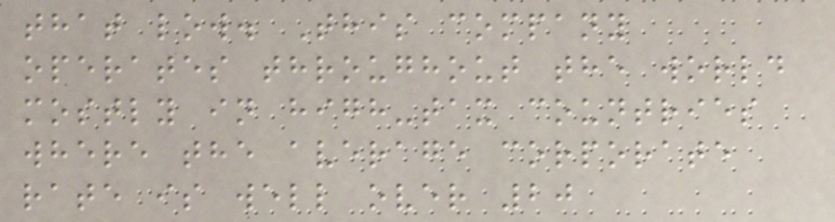that low. This company
operates throughout the world
mostly in high-tax countries
where the average corporate
rate is well over 20
